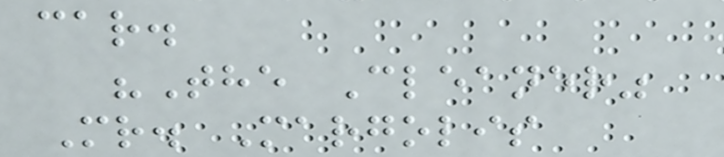car.
"The Cleaner"
Mr. Margolis
